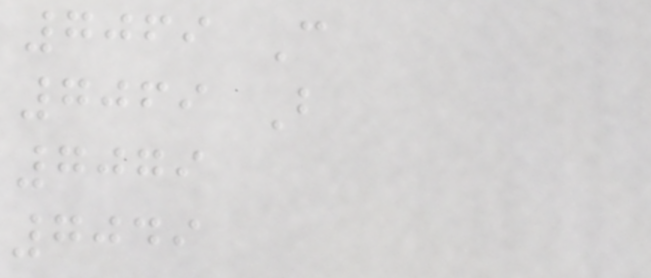7069 C
7069 B
7079
7049
